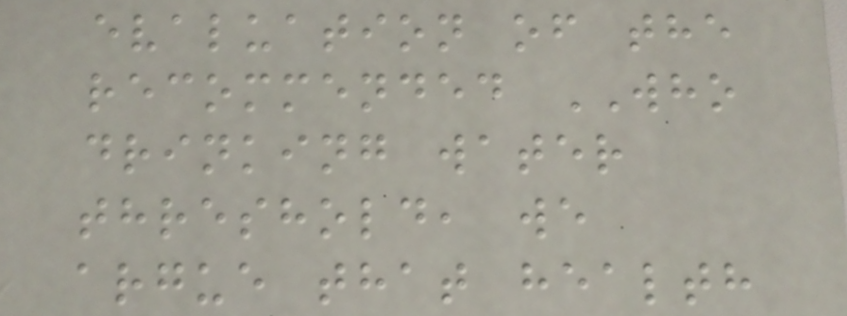evaluation of the
recommended WHO
drinking water
threshold, we
argue that health
